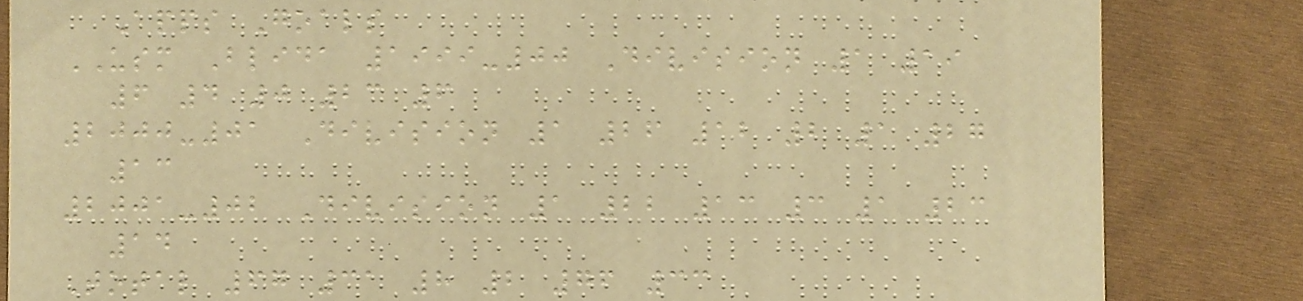Apps Goals
USM Blida 1999-00 Division 1 19
6 4 0 23 6
2000-01 Division 1 26 12 2 1 27
13
2001-02 Division 1 22 13 3 1 23
14
Total 67 31 8 2 76 33
